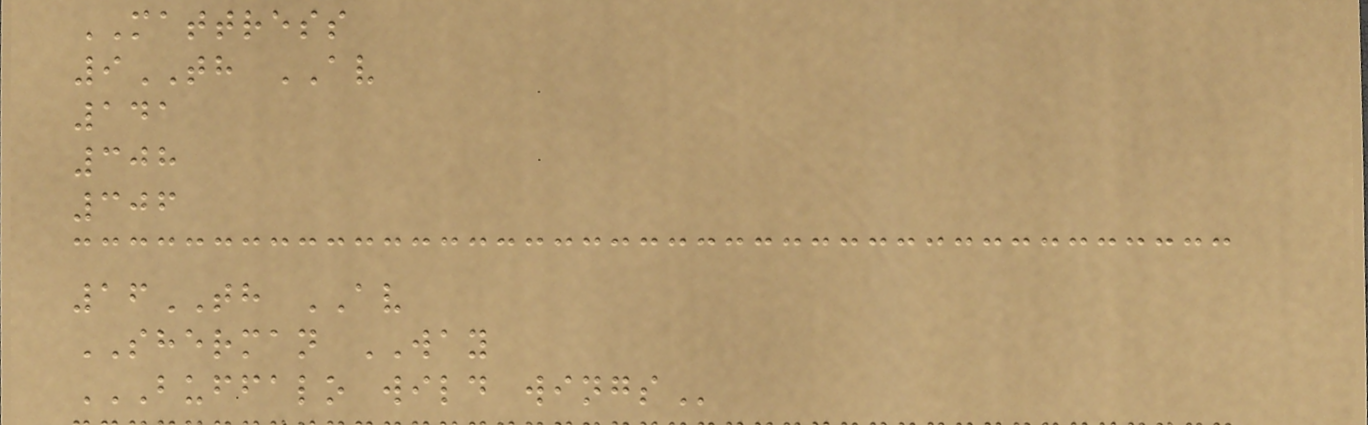MATTRESS
9TH AV
141
308
306
16TH AV
SHERMAN WAY
BUFFALO WILD WINGS
